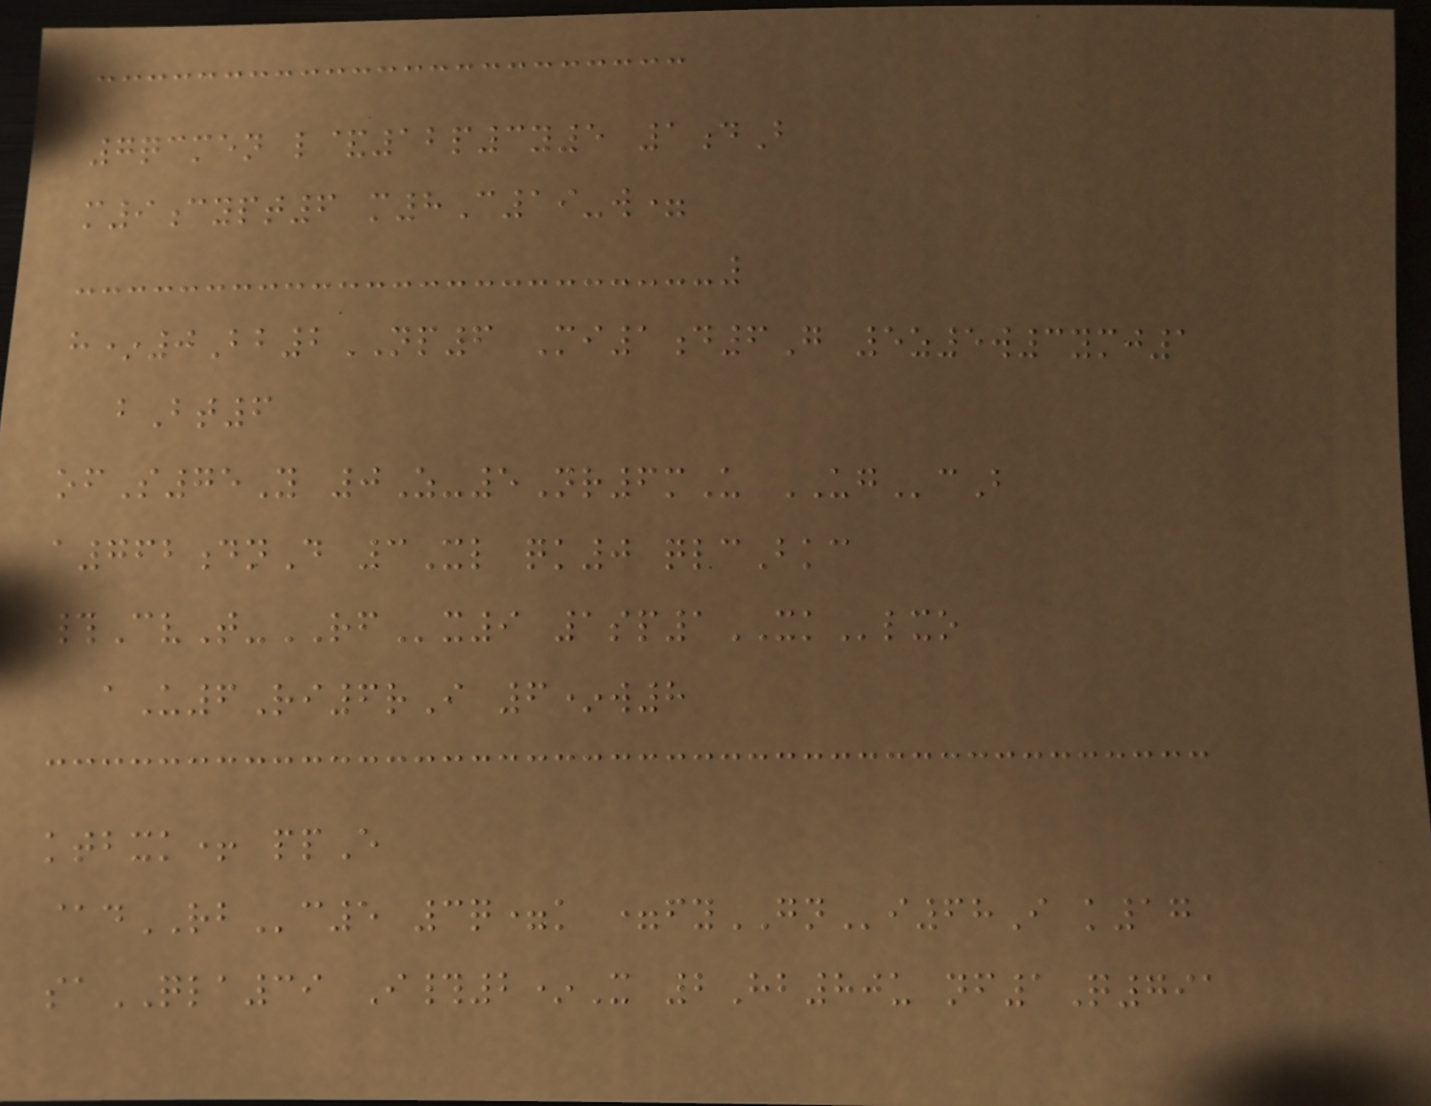7qcmen l&12p3y5 1dB
m9cypt6 m8C19-w=
h*0Bb2NP6 Mi1d6G 5z5w3ymj1
bBt6
ofS75Y 0Z-5Nr6mU UGcB
a762dnD 3Xl qk0 qlcBkc
#CvT-RFx9 1sp1XKlxo
aU6Ri6rI 6*w8
ktbxk+ ppE
@dRBc5 3q=k =fyGNi68I k17
saQLA39 I#2*X 2Hb80u nf1Q791
